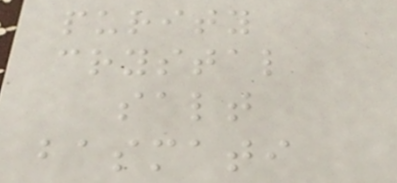purity
crystal
salt
basmati
